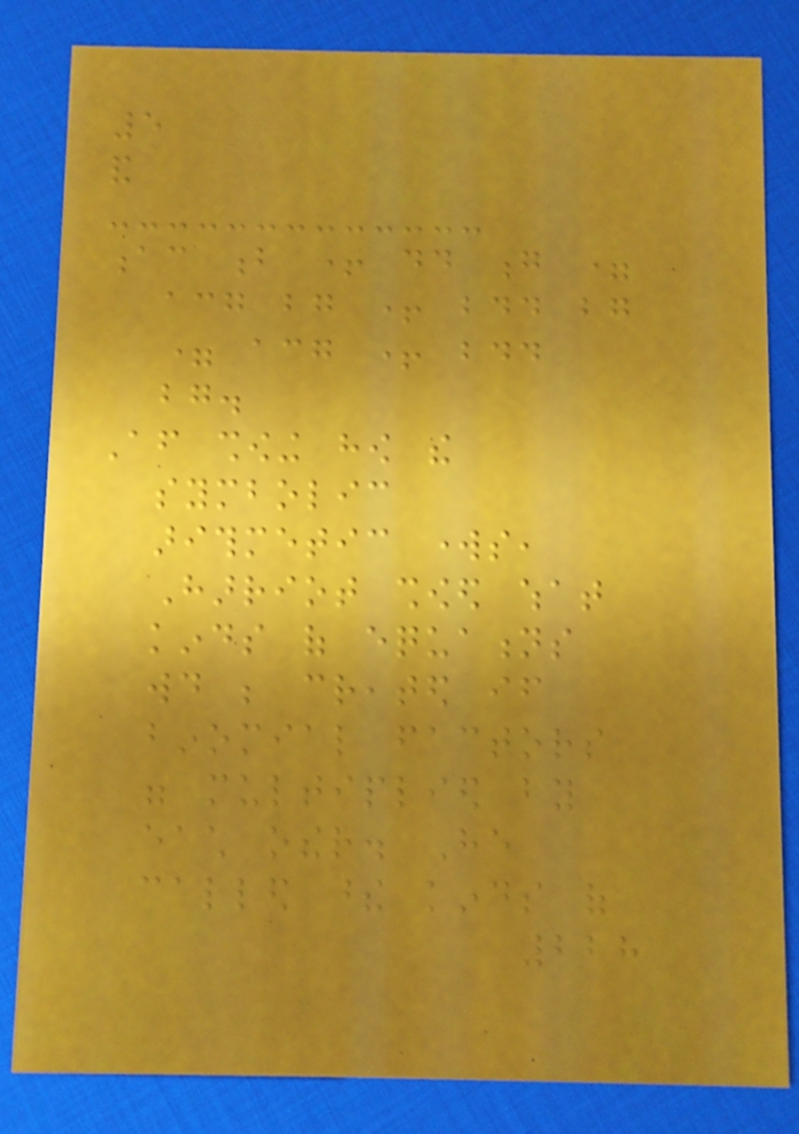5
and
ac b + dd g =
acg bg + bdd bg
= acg + bdd
bg.
After showing how the
symbolic
arithmetic works,
Harriot showed what
kinds of equations
would be created if
binomial factors
were multiplied by
each other. He
called these kinds of
228
